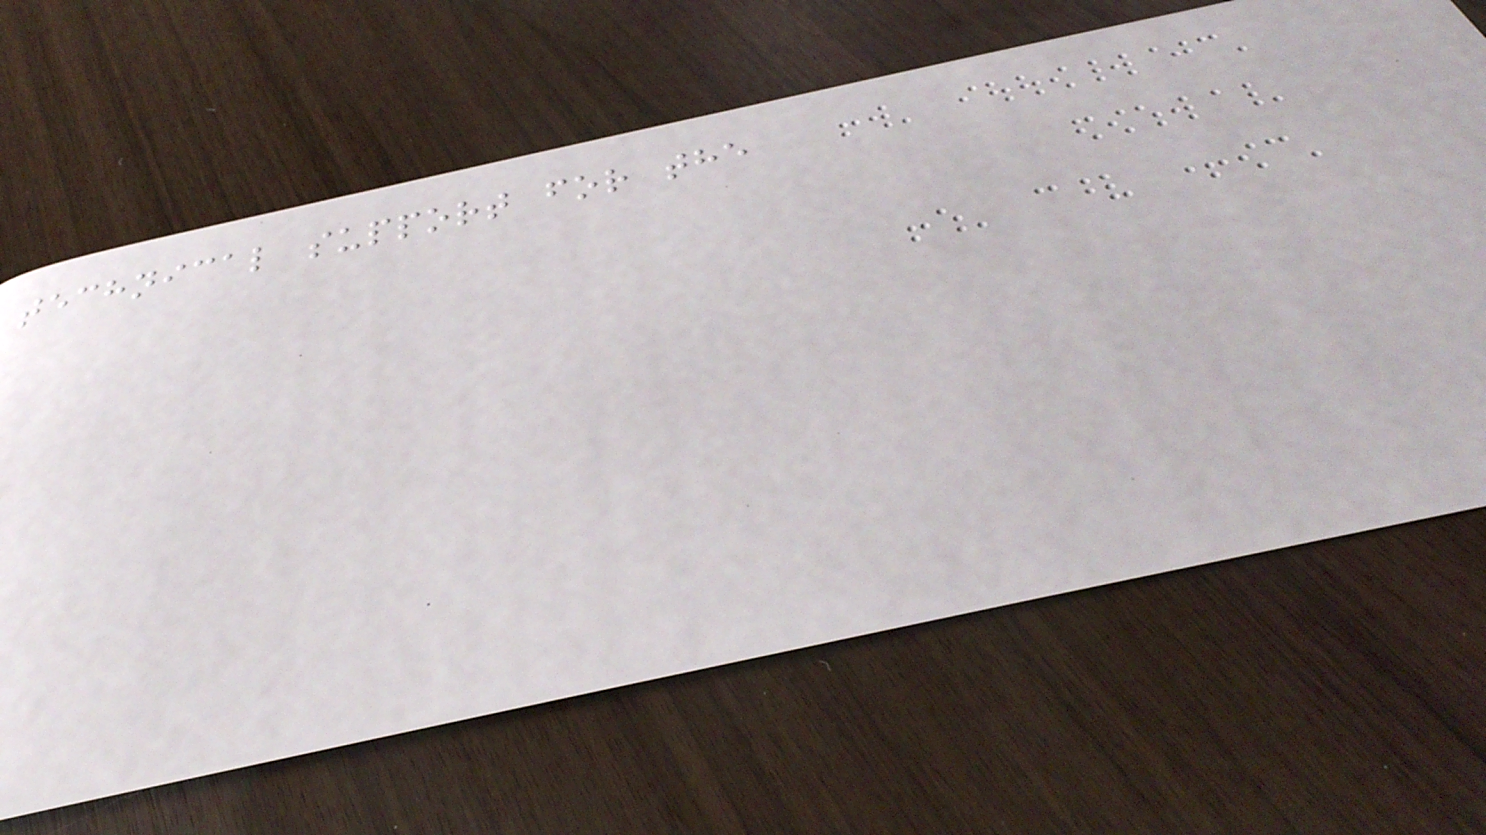technical support for the
